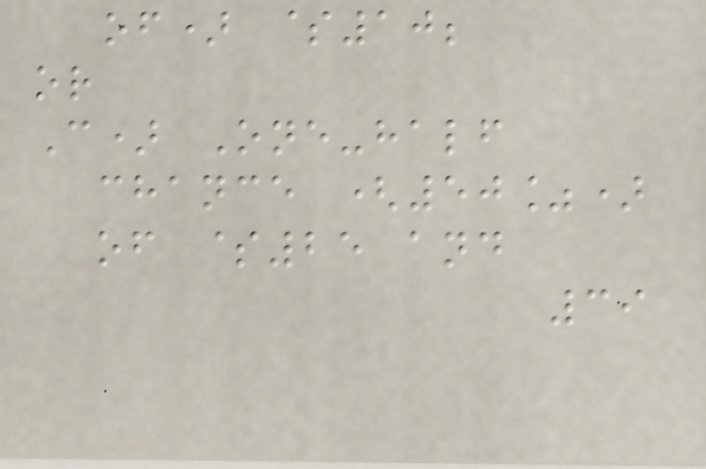of) $10;
or
C) One-half
chance (50%)
of $25 and
39
